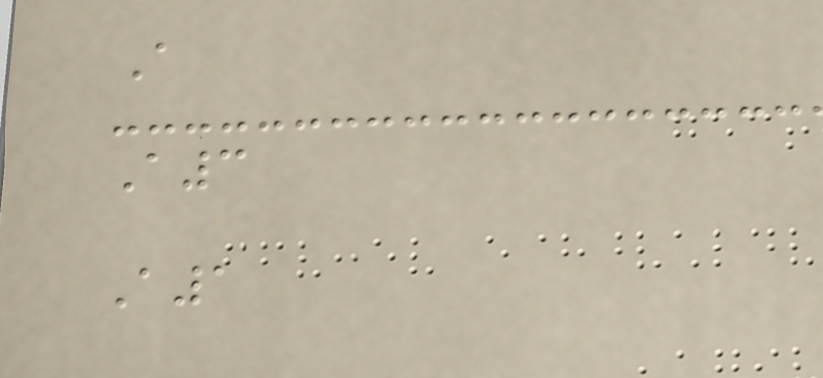A
A3
A1
